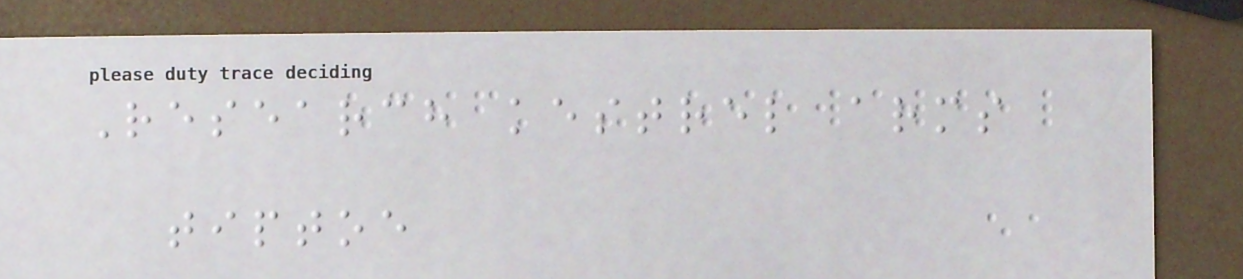Research kestrel arms
tiptoe
